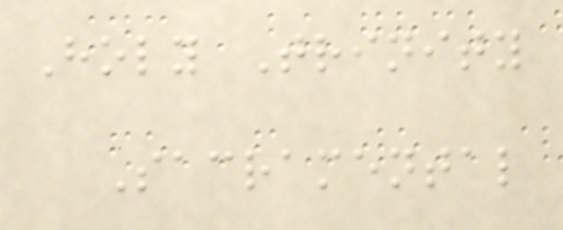Holy Trinity
Sacramental
